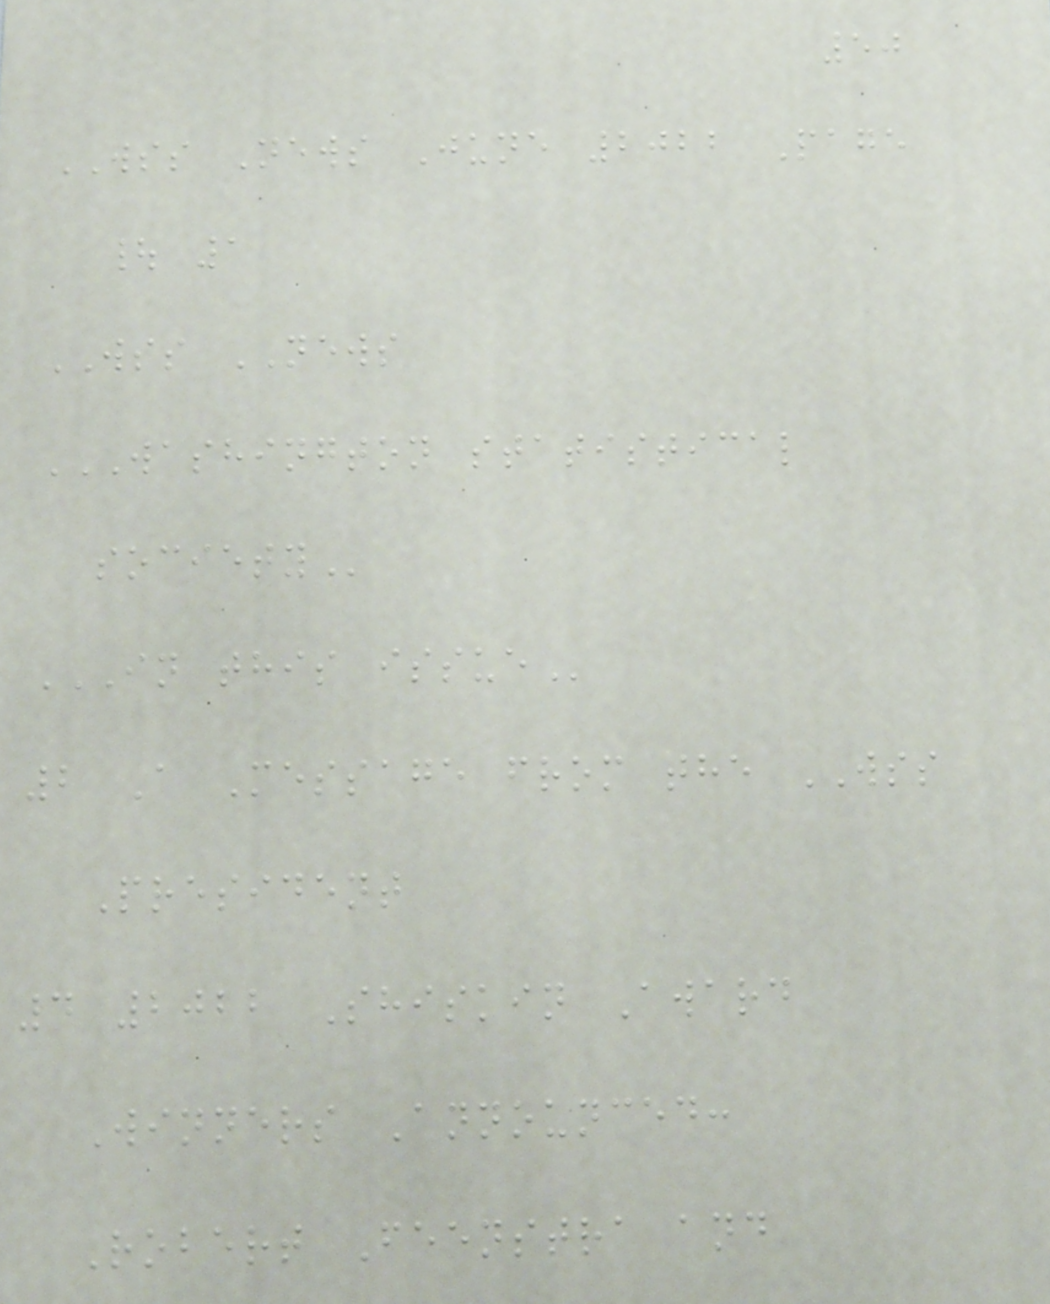50
WSS News June 2022 Page
| 1
WSS NEWS
WASHINGTON STATISTICAL
SOCIETY
IN THIS ISSUE
2 A Message from the WSS
President
4 2022 Shiskin Award
Winners Announced:
Robert Feenstra and
